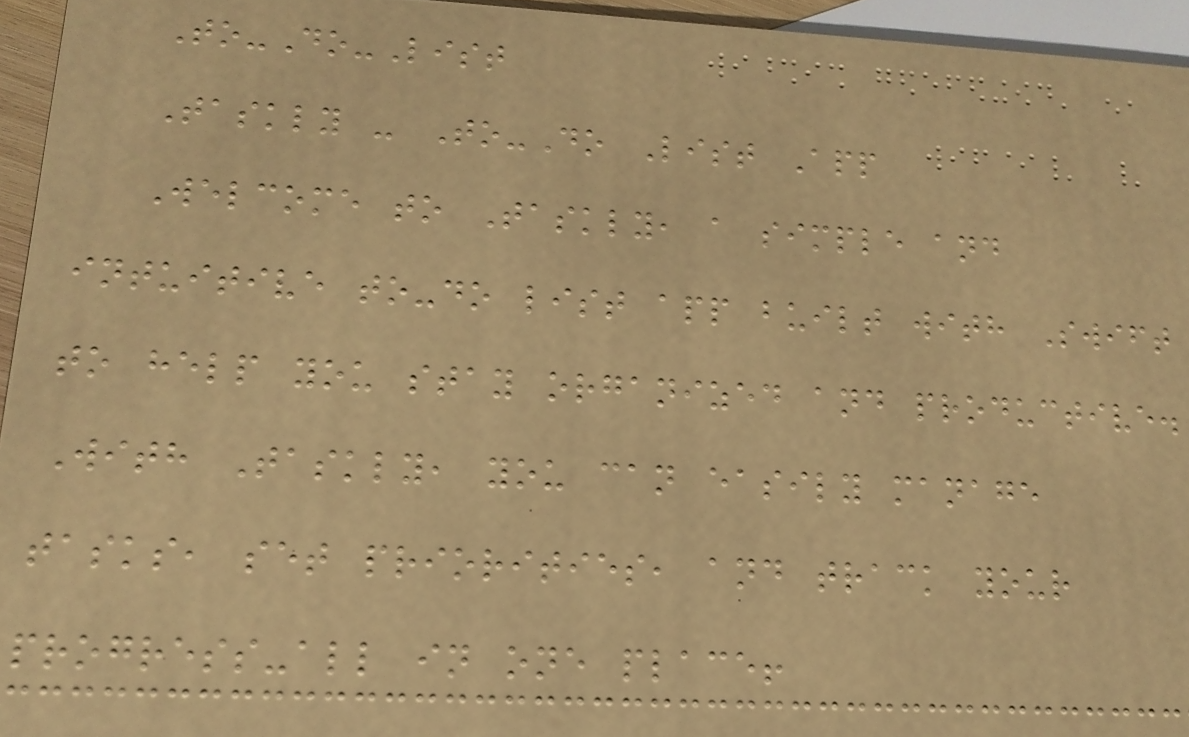To-Do-List
Taskly - To-Do List App
Welcome to Taskly, a simple and
intuitive to-do list app built with Swift
to help you stay organized and productive.
With Taskly, you can easily manage
tasks, set priorities, and track your
progress-all in one place!
